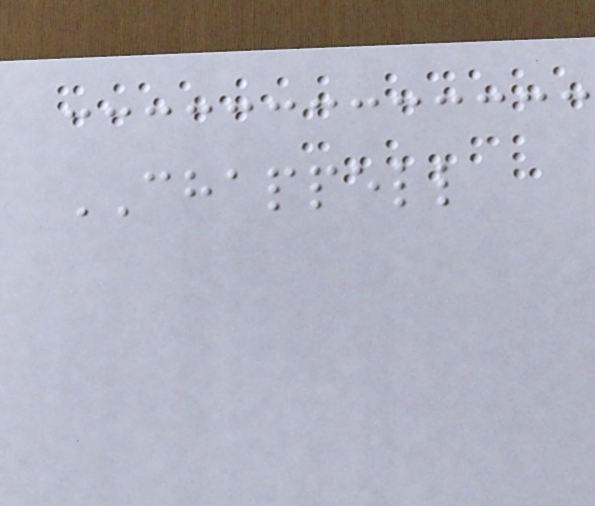CHAPPELL
